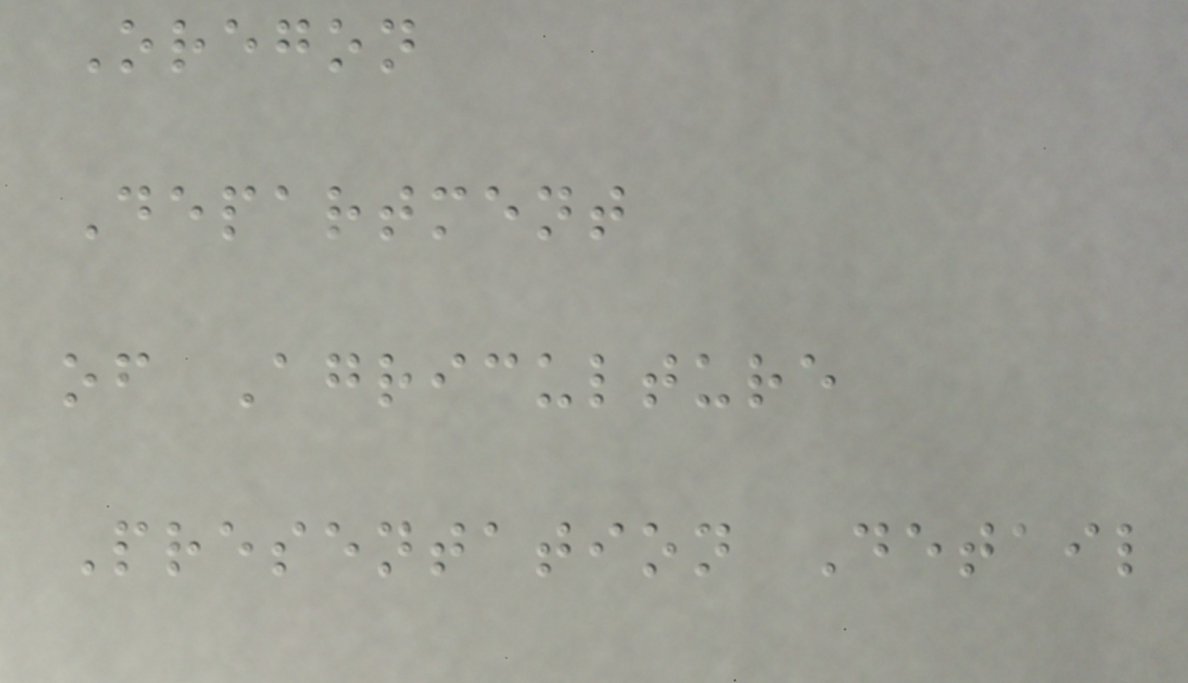Oregon
Department
of Agriculture
Presentation Detail
